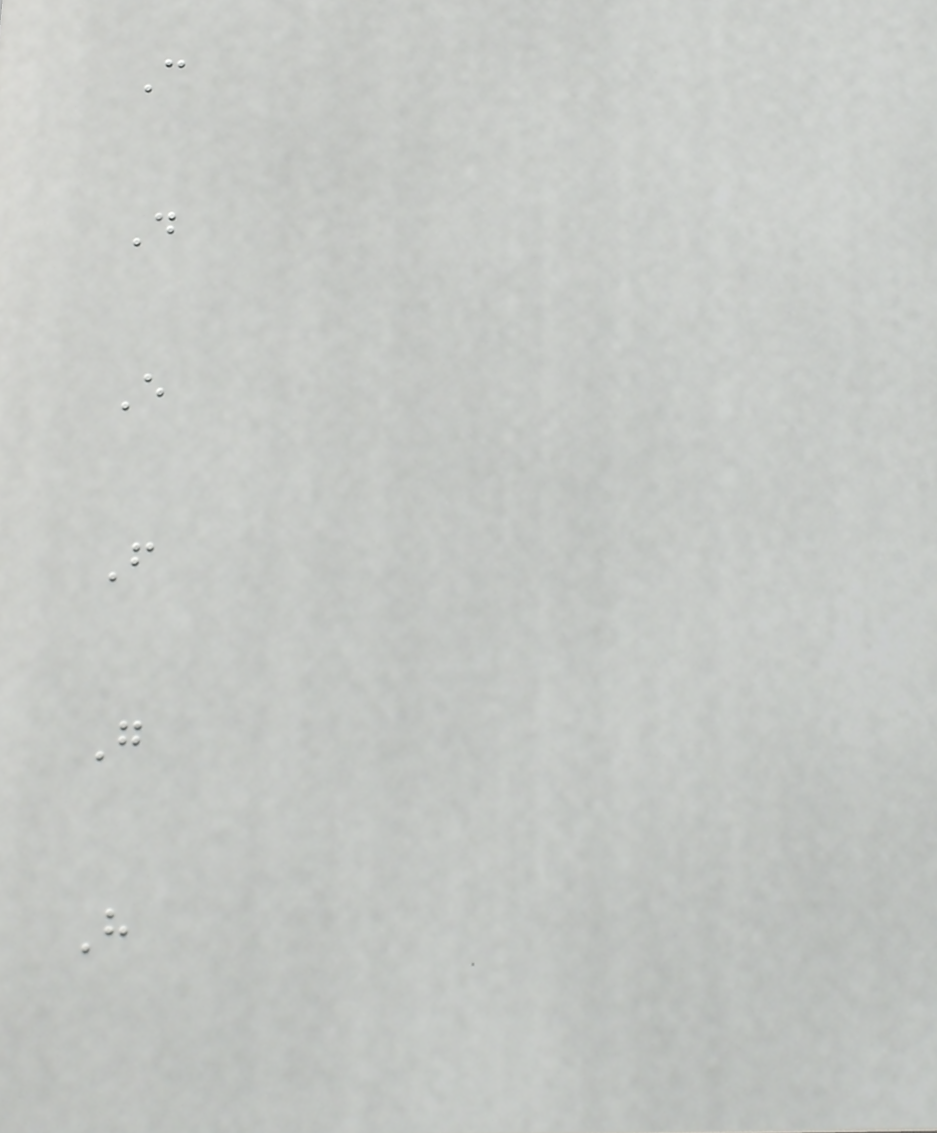C
D
E
F
G
H
